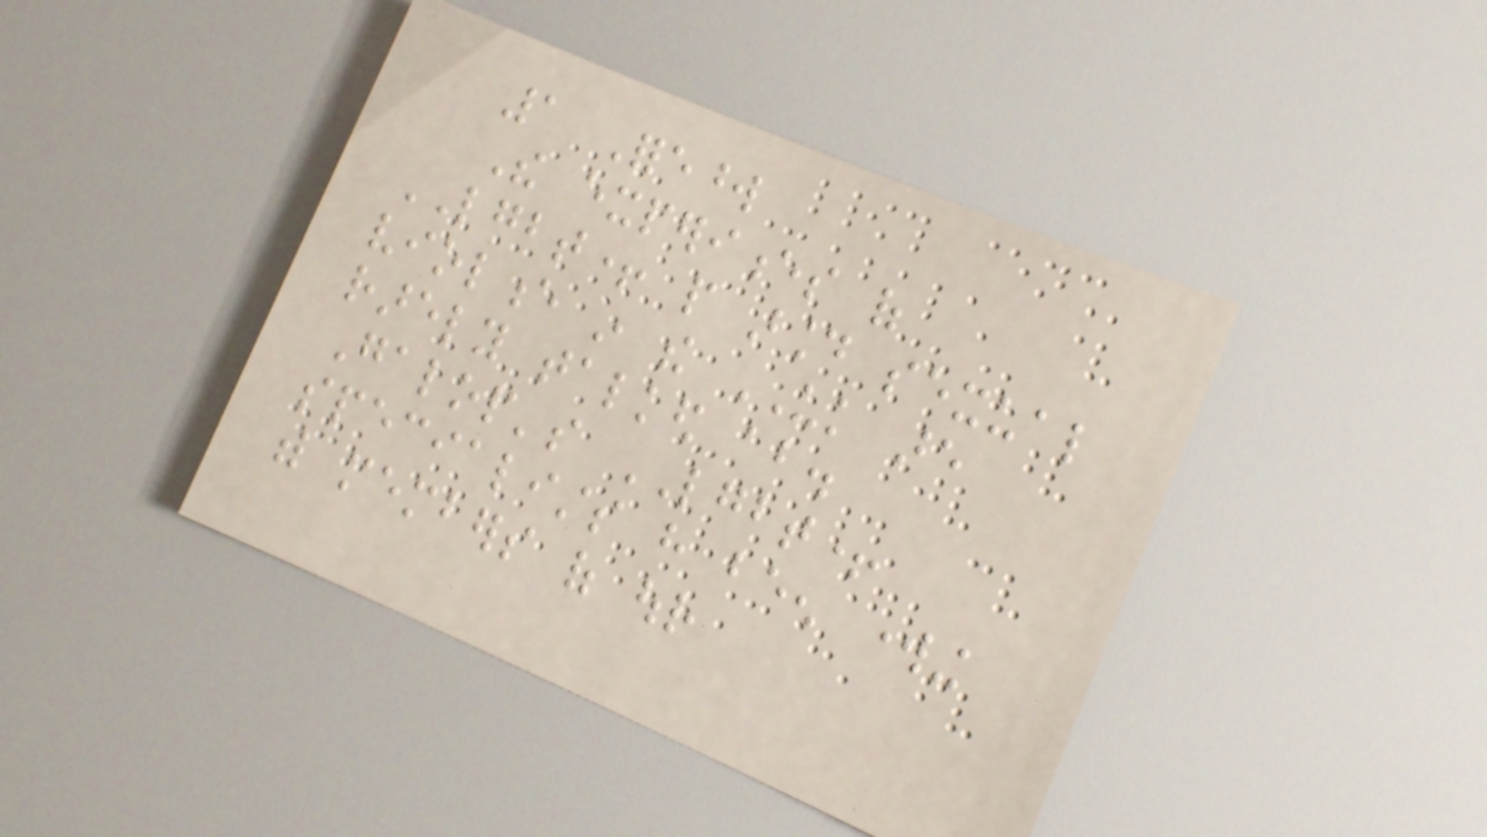1 Foreword
The experiences of
LGBT+ people around sexual
violence in the UK are
rarely talked about.
Galop's LGBT+
specialists have been working
with members of our
